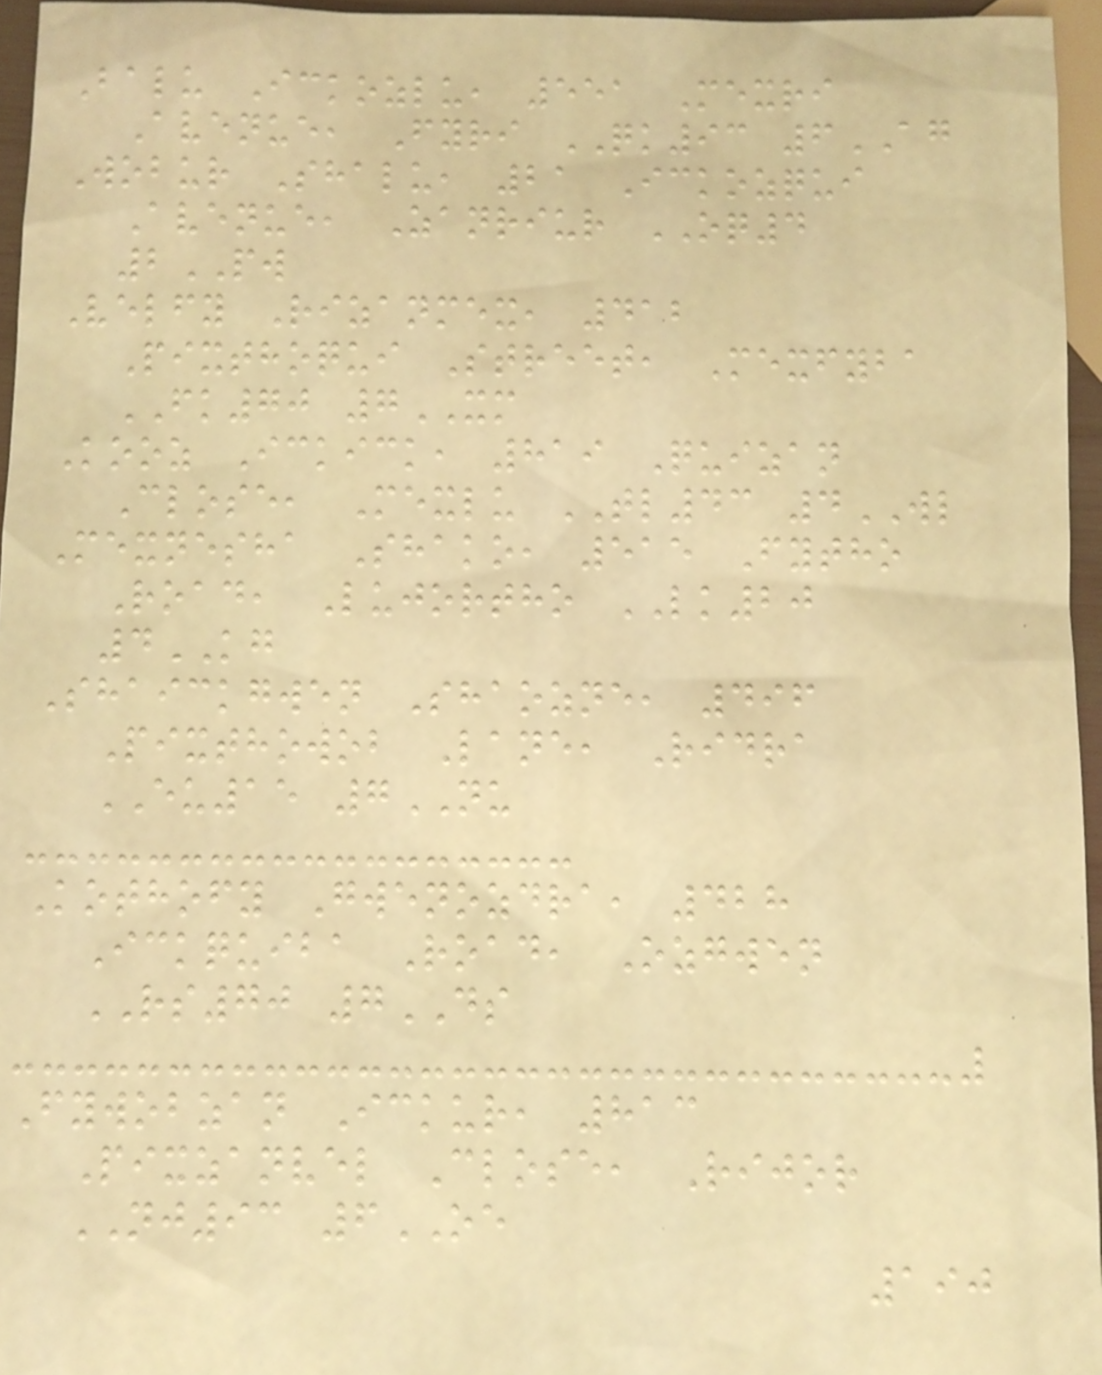Balu Ickozlu, 551 Mexri
Avenue, Fyri QK93 6AG
Wobur Shalu, 21 Ickozqui
Avenue, Zanriur OQ4
2PW
Velfy Rizanmex, 412
Pixthoqui Street, Mexfyba
FK70 7XM
Kooz Ickick, 819 Quizan
Close, Mexlu TL43 4WL
Mexnesha Shako, 515 Fytho
Road, Lujortho LK20
4KG
Shaickgwen Shaozne, 496
Pixthowob Lane, Ridra
EU15 7NU
Kothofy Gwenozdra, 428
Ickquiba Road, Ozgwen
RS70 7DS
Fywobzan Ickur, 813
Pixzanvel Close, Rijor
NJ93 6OE
190
